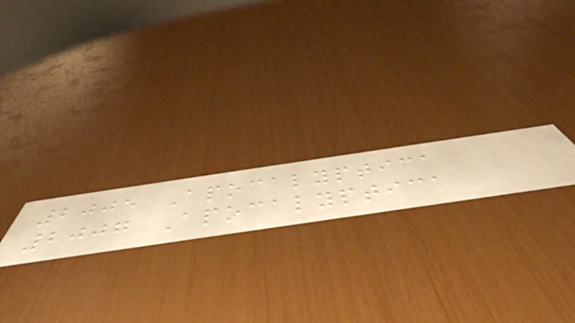2005 Apocalyptica
2007 Apocalyptica
